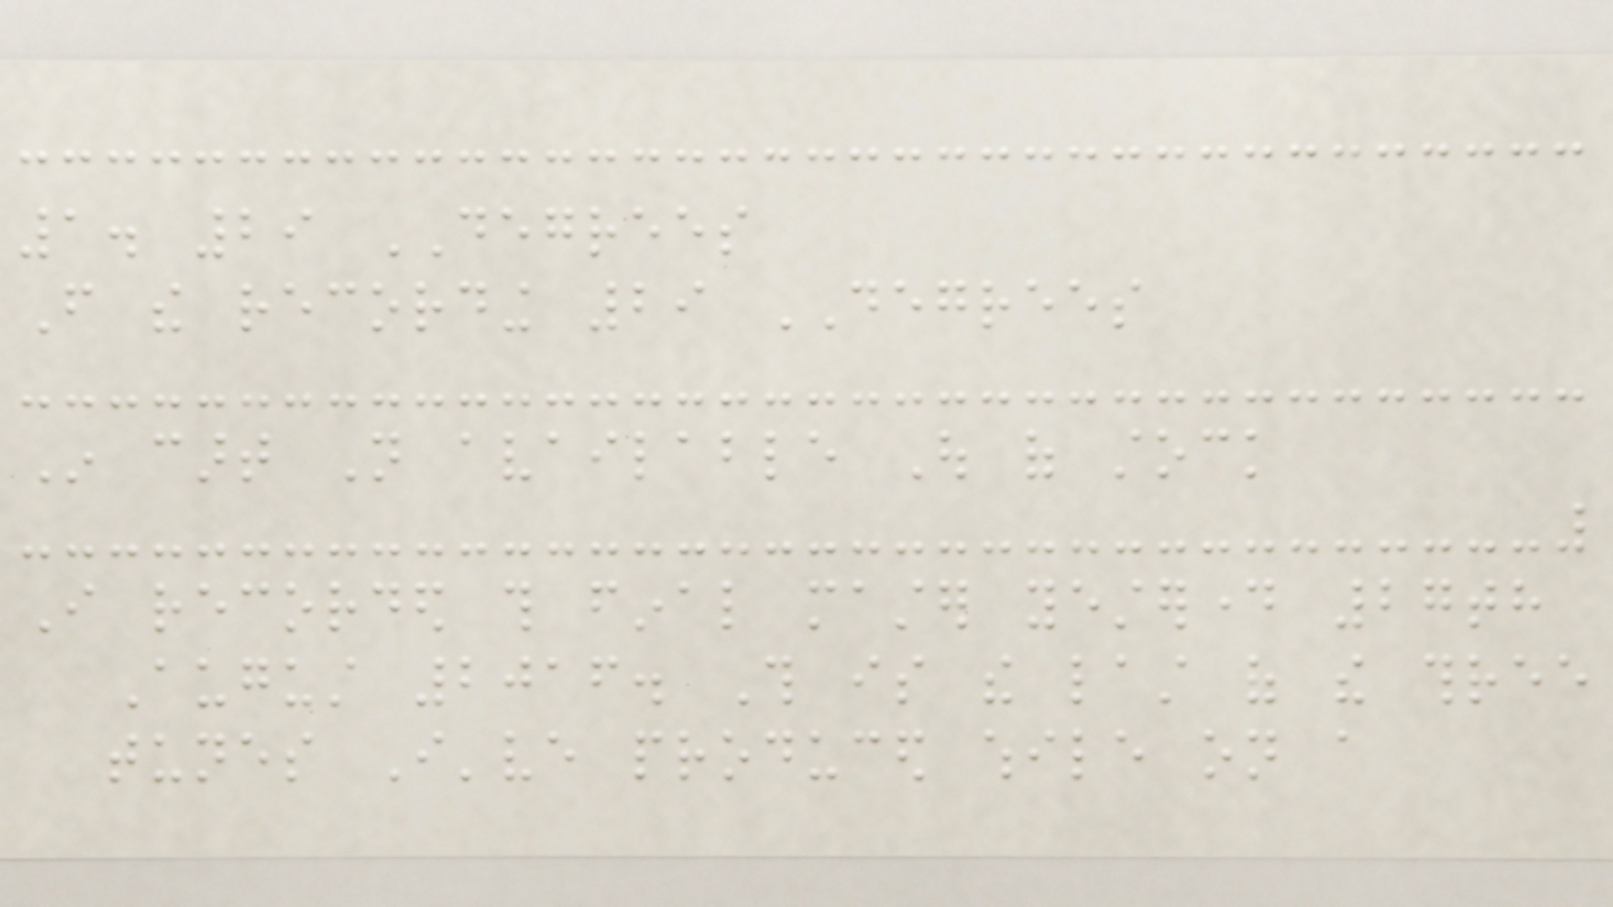1. 29 DEGREES
From the recording 29 DEGREES
In cart Not available Out of stock
I recorded this final master yesterday 27th
August 2016. This is the last of the three
tunes I've produced while on a
